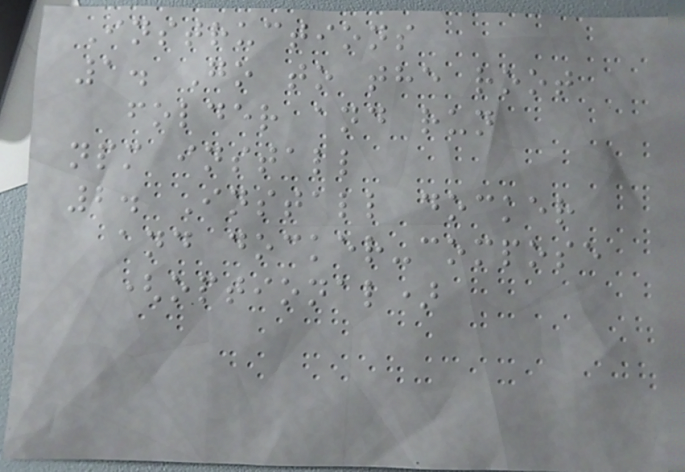Instructions
1. Go to the root
folder and run
npm install
2. Install docker
and docker-compose
(optional)
